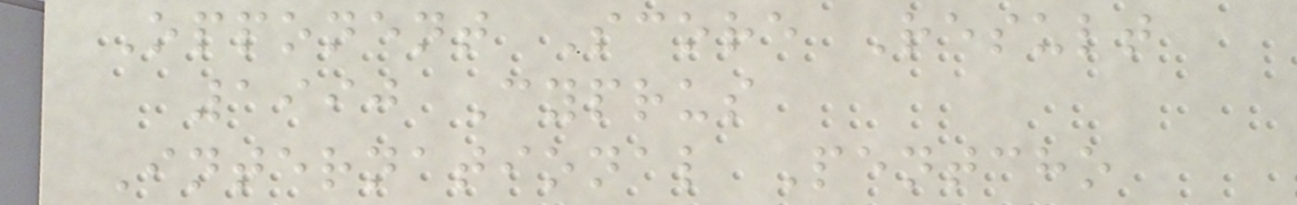Opponent Score Result
1990 Cyprus
International Pentcho
